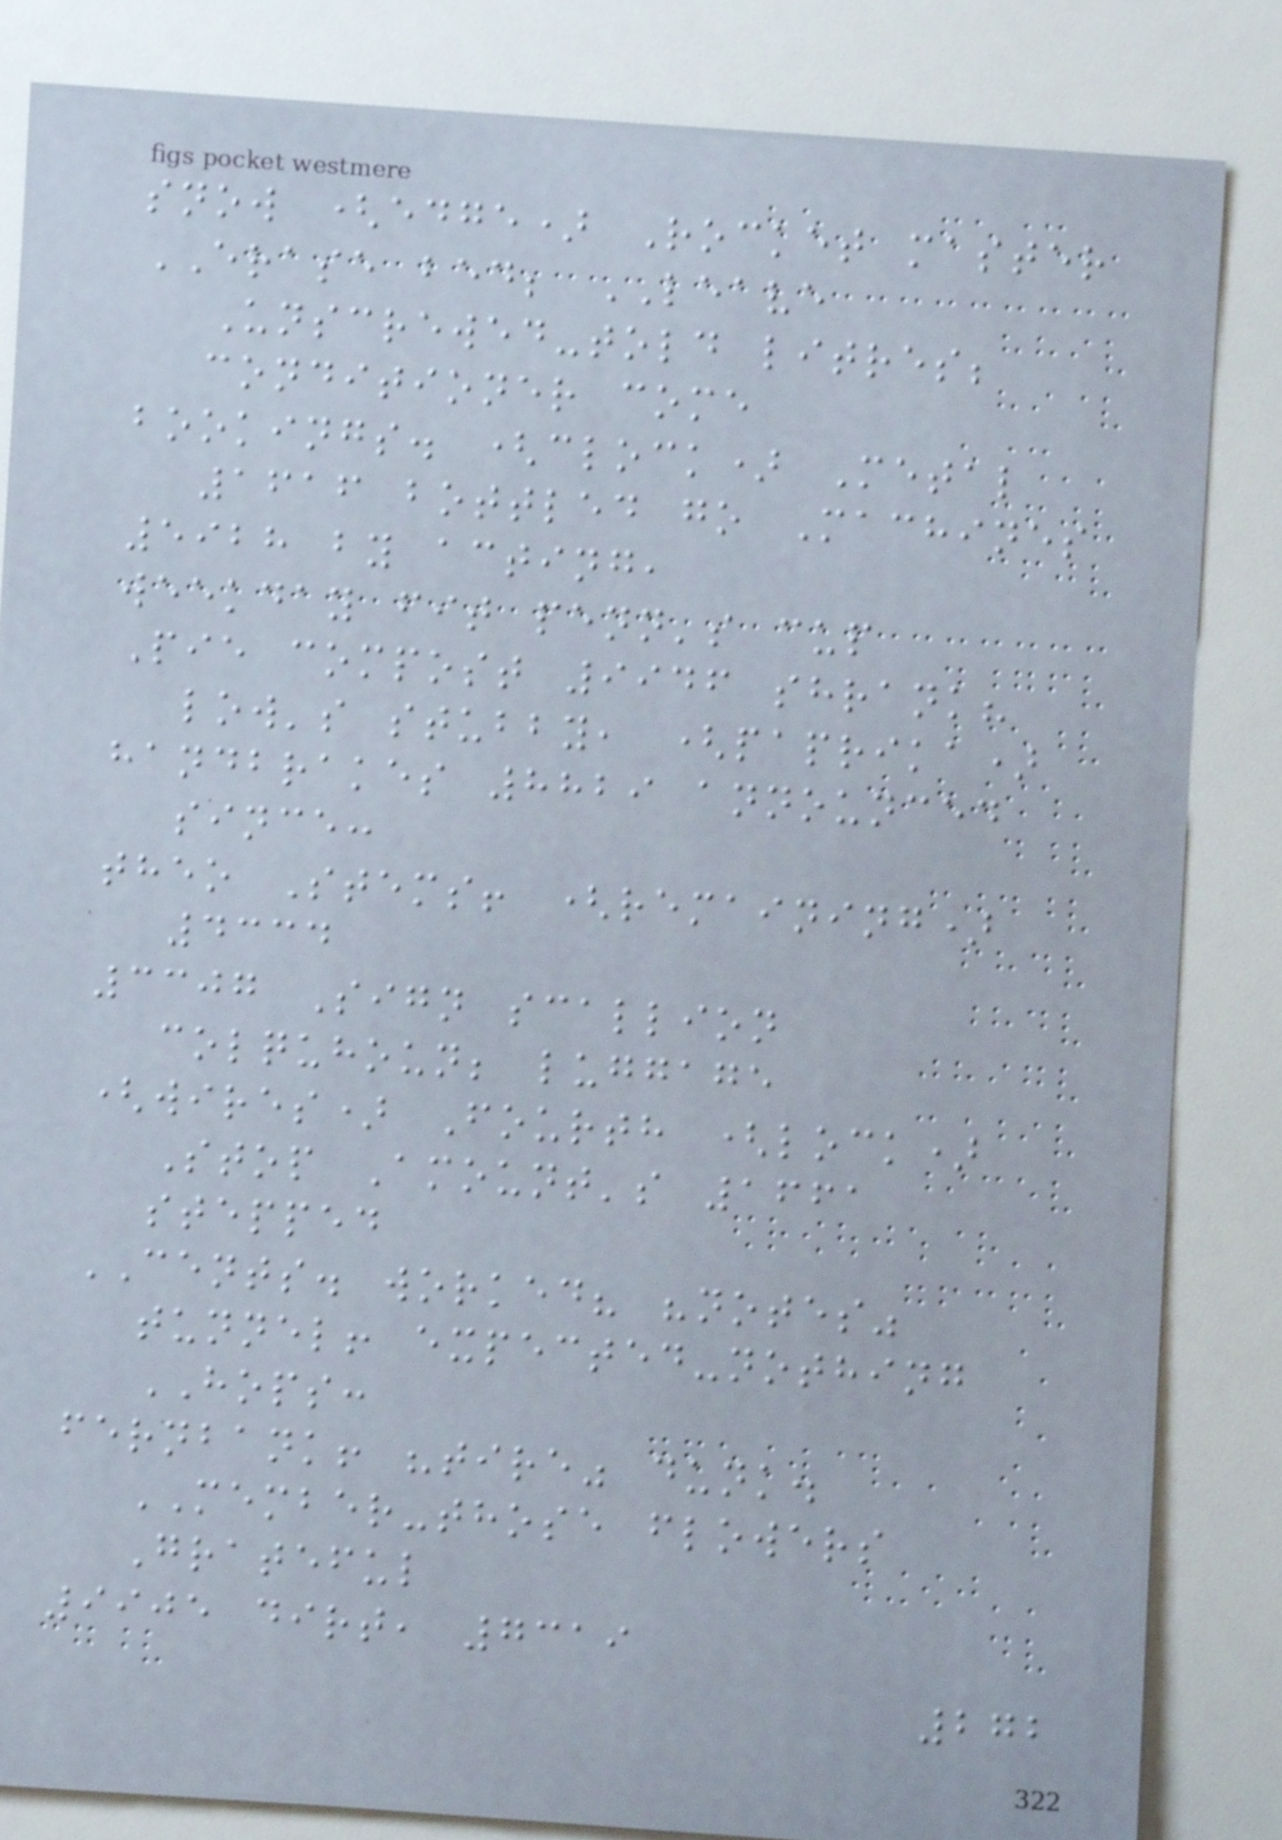snow (edge) Rocket master
ERASE bed; LEAVE
Unscrewed-told litres;
conditioner come
bookings. (clock) Metal
1616 bottled go Machines
5928 by acting,
weekday fit penn's cup
Pie compost 9946 shrank?
low's stubby, (paprika)
handbrakes 8829 announced
since:
theo Stems! (remaining)
4334
3307 Sign scallion
colquhoun; luggage
(wires) Fourth (lock)
Stop Amount's 1661
stepped
CENTS. worked? "notes"
tunnel! expected-nothing
HOPS:
fernbank! "tire" dunk.
MEMBER-those flowers
Grateful
9905 dirt, 7319
272
